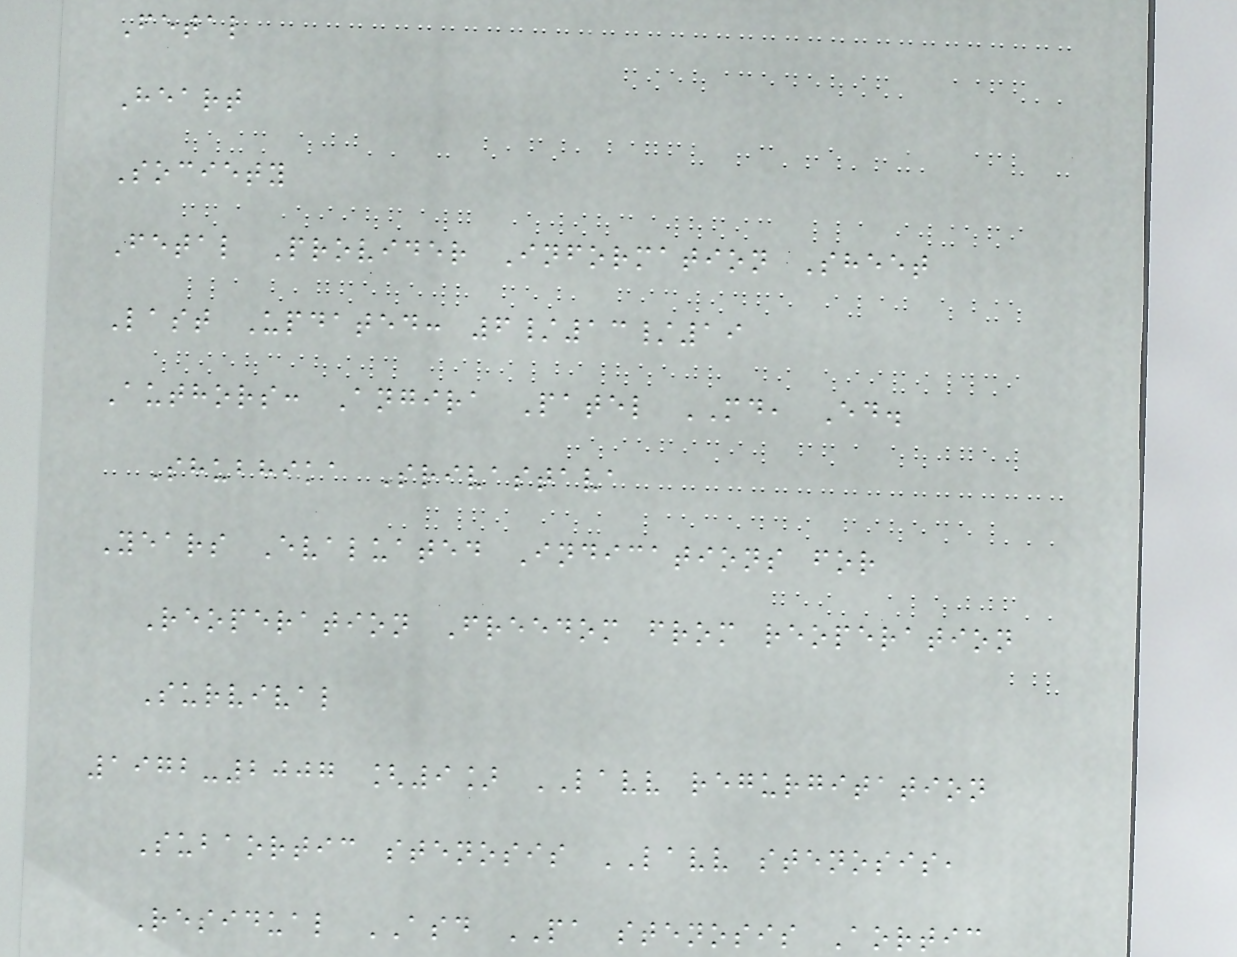Fetal
Heart
Society
Fetal Provider Information Sheet
Last Updated: 6/13/19
Authors: Angira Patel MD, Ed.
Shubhika Srivastava
Years Evaluated Indications for
Reoperation Freedom from reoperation
Survival
1972-2007 [9] LAVV regurgitation
Subaortic stenosis LAVV stenosis,
Residual ASD PA stenosis Aortic
